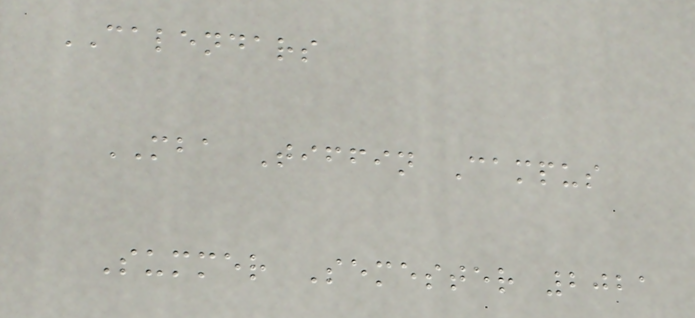CALENDARS
MBA Tiffin Campus
Summer Semester 2021
